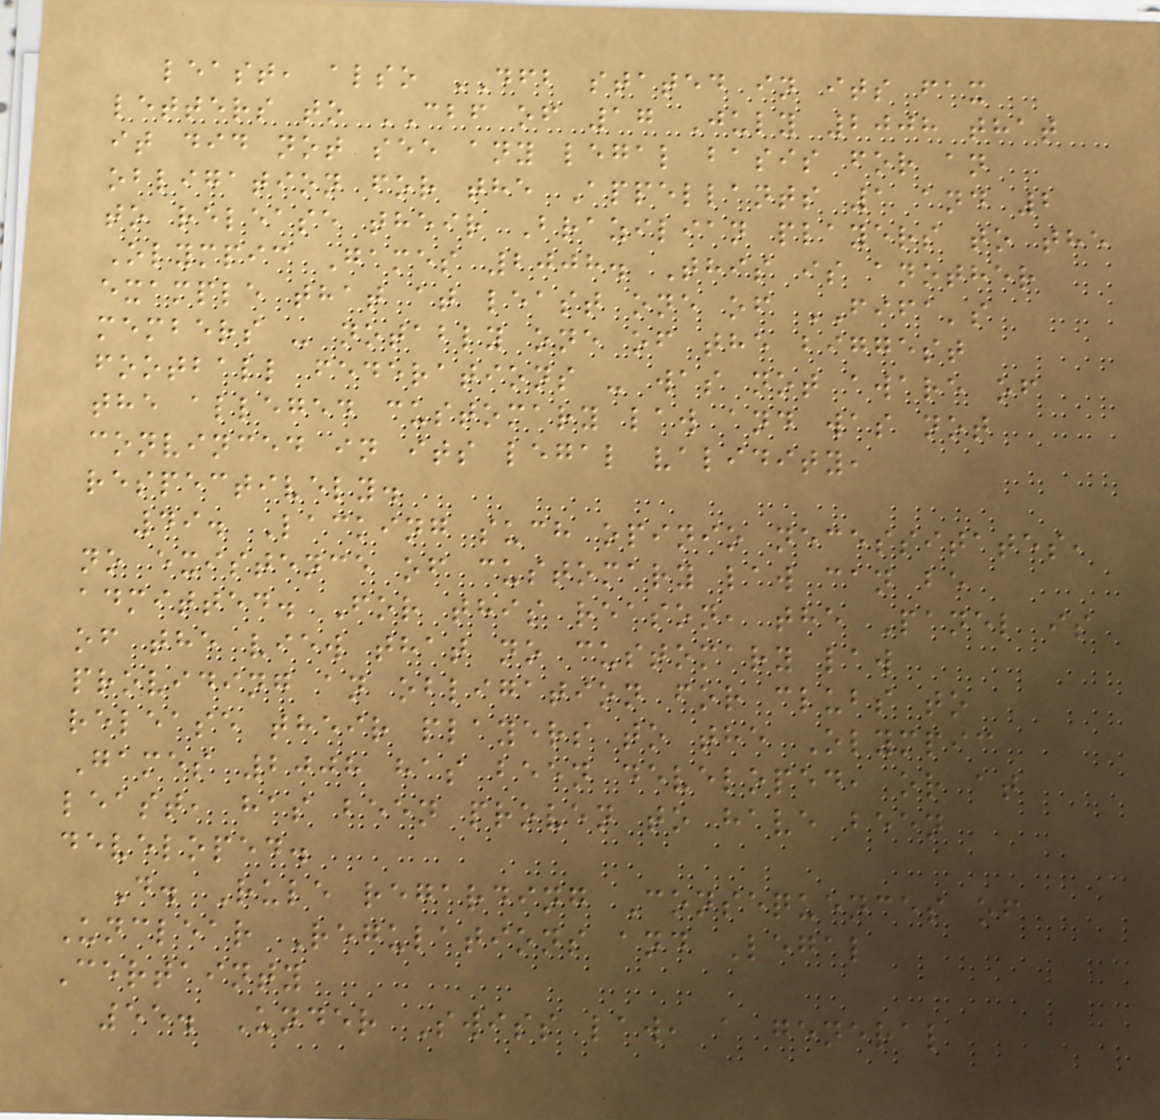least, also DFB stated in its fax
letters to CBF of 17 July 2008 that
it did not see any legal basis for an
obligation for the Appellants 1 and 2
to release their Brazilian players to the
Olympic Games 2008. This is another
example that at least one of FIFA's
members - notably one of the biggest
football federations - was not aware of
the alleged customary law and was not
convinced in its legal validity,
respectively.
49. Lacking such opinio necessitates,
no existence of customary law can be
admitted. For this reason, the Panel is
of the view that no customary law
providing an obligation for clubs to
release their players to the Olympic
Games 2008 has been developed, or at
least, has been proven to have been
developed.
D. Rule regarding Consequences of
Unclear Regulations and Legal
Certainty
55. Under Swiss law, a general
